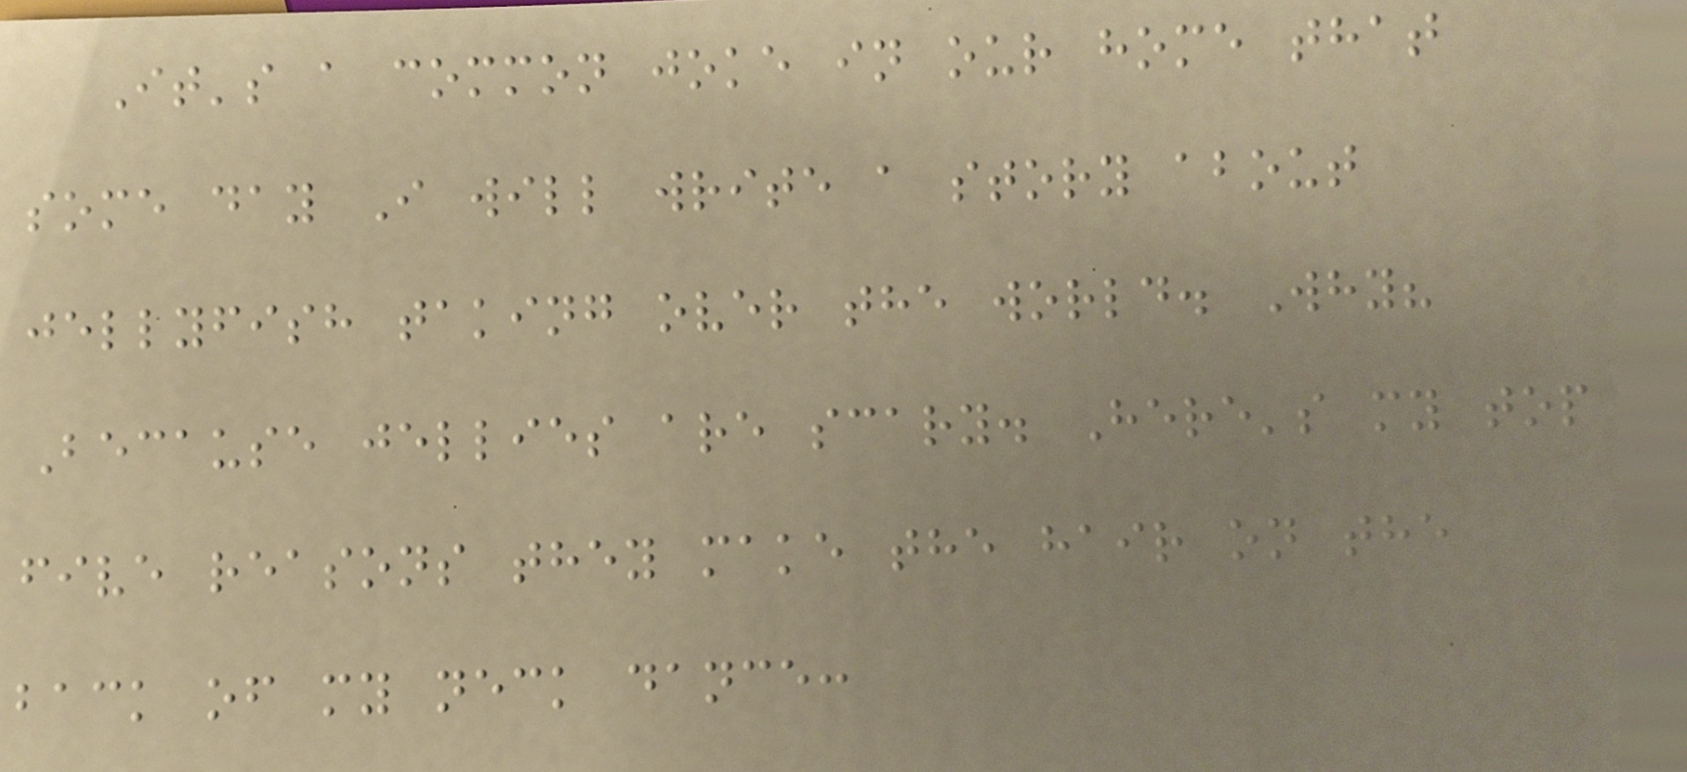It's a common joke in our home that
some day I will write a story about
jellyfish taking over the world. Why?
Because jellies are scary. Here's my top
five reasons they make the hair on the
back of my neck dance:
